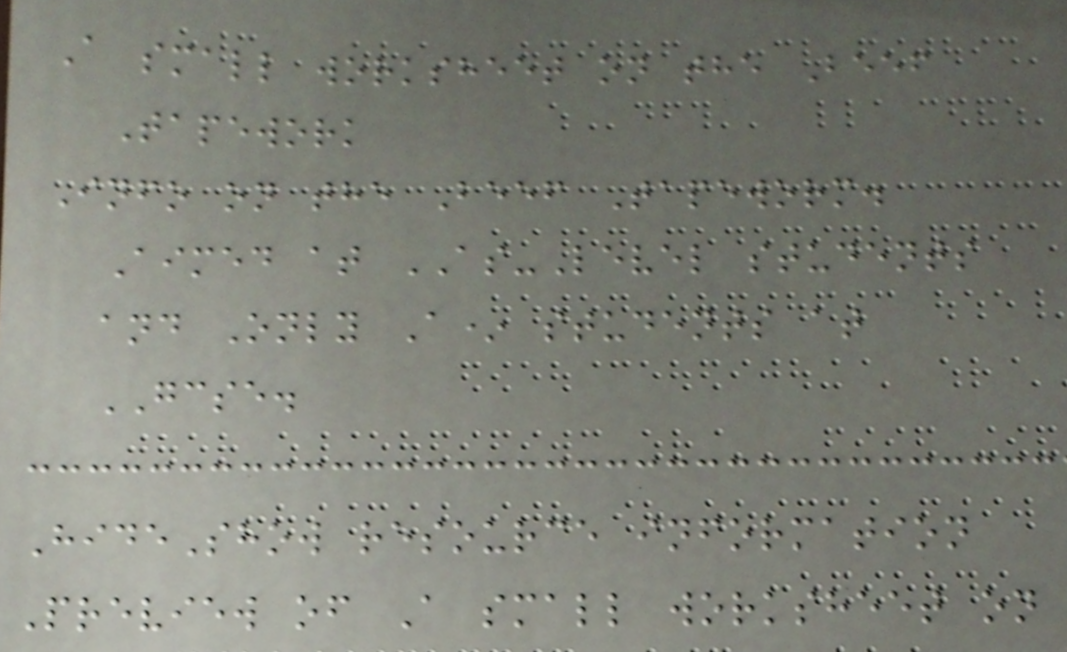A small worksheet on the Beef
Tapework
Info on the Beef Tapeworm.
Aimed at AS-Level students
and Only A* students at
GCSE.
HideShow resource information
Preview of A small worksheet on
